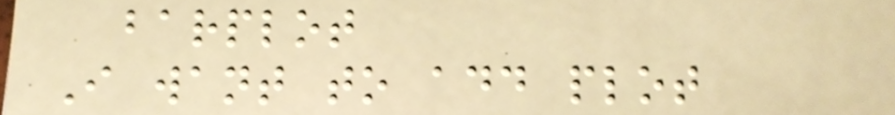barplot
I want to add plot
